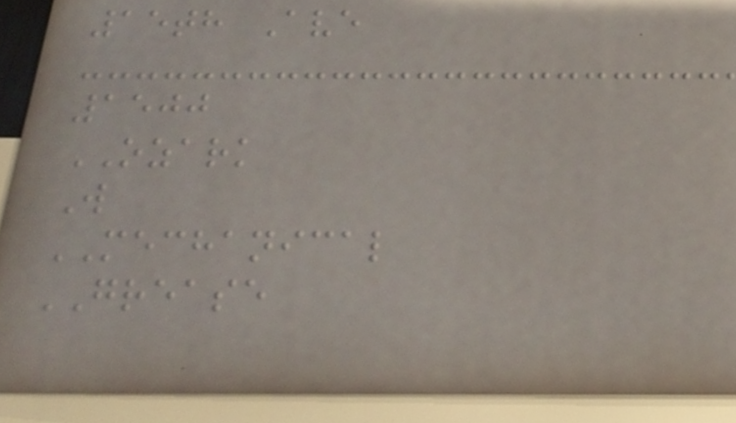15th Ave
1500
OZARK
W
MECHANICAL
GREASE
